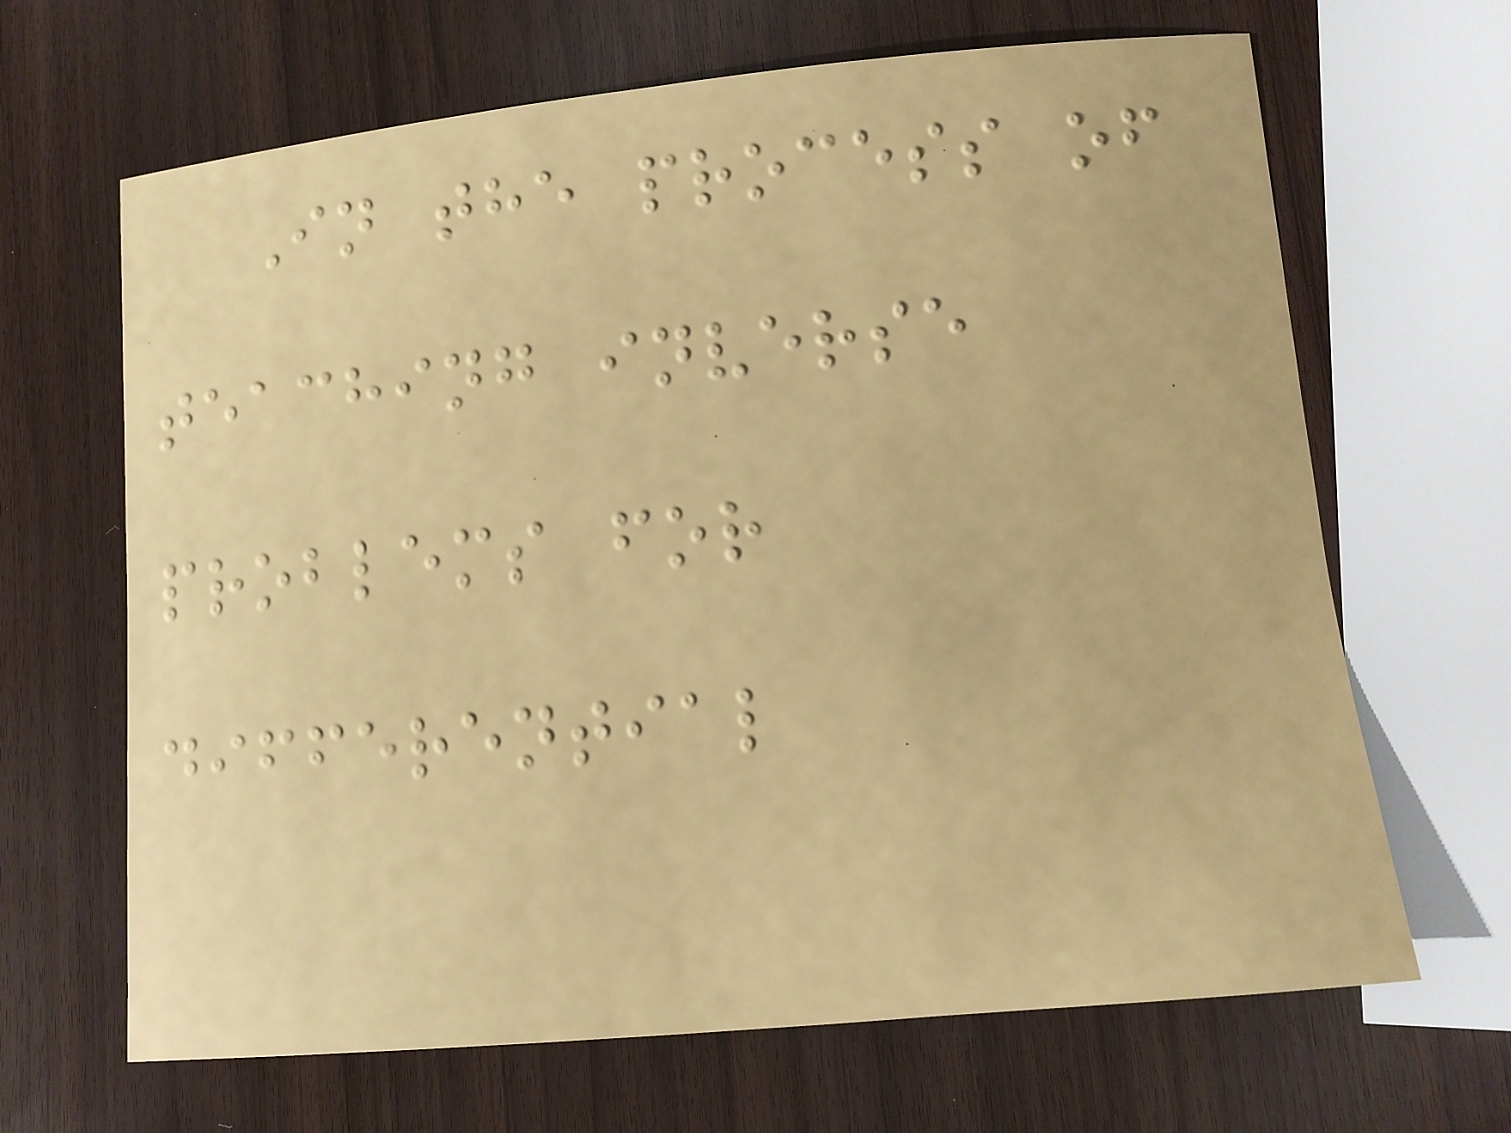In the process of
teaching inverse
problems for
differential
